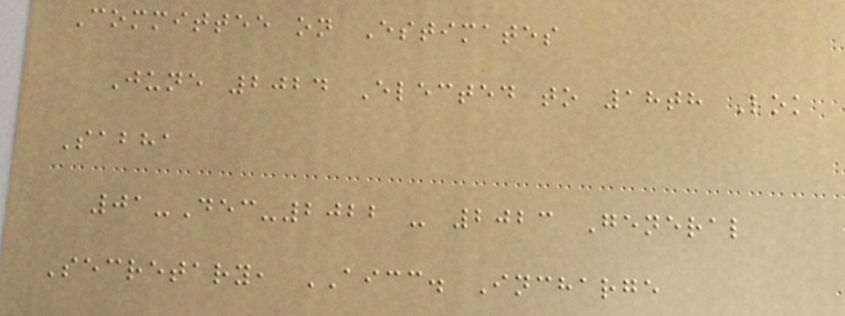Committee on Estimates
June 2024 Elected to 18th Lok
Sabha
01-Dec-2022 - 2023 General
Secretary, AICC. Incharge
